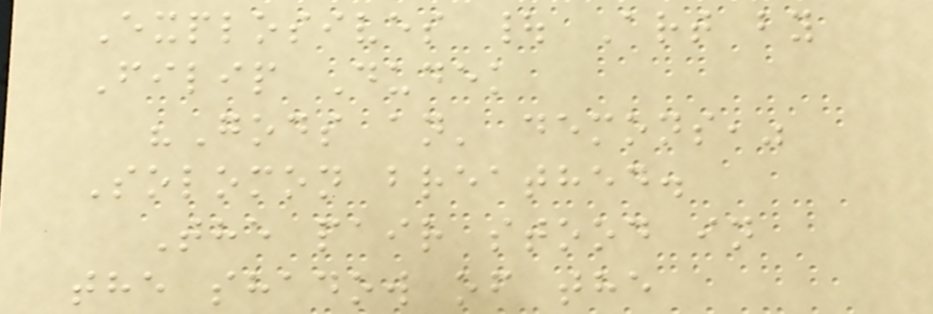Explosives | Art by
Filip Dudek
"Gods an' demons,"
Solomon breathed.
The pair stood in
the shadow of the
